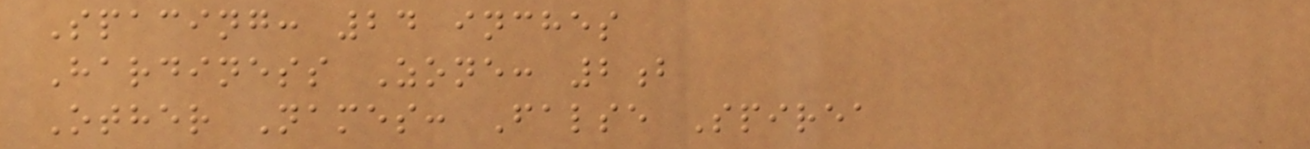Spacing: 24 inches
Hardiness Zone: 2b
Other Names: False Spirea
